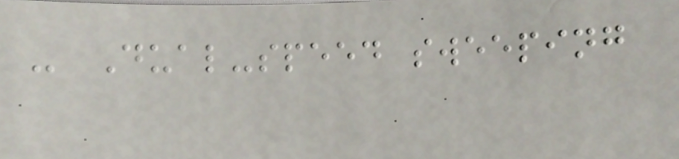- Dual-speed sweeping
